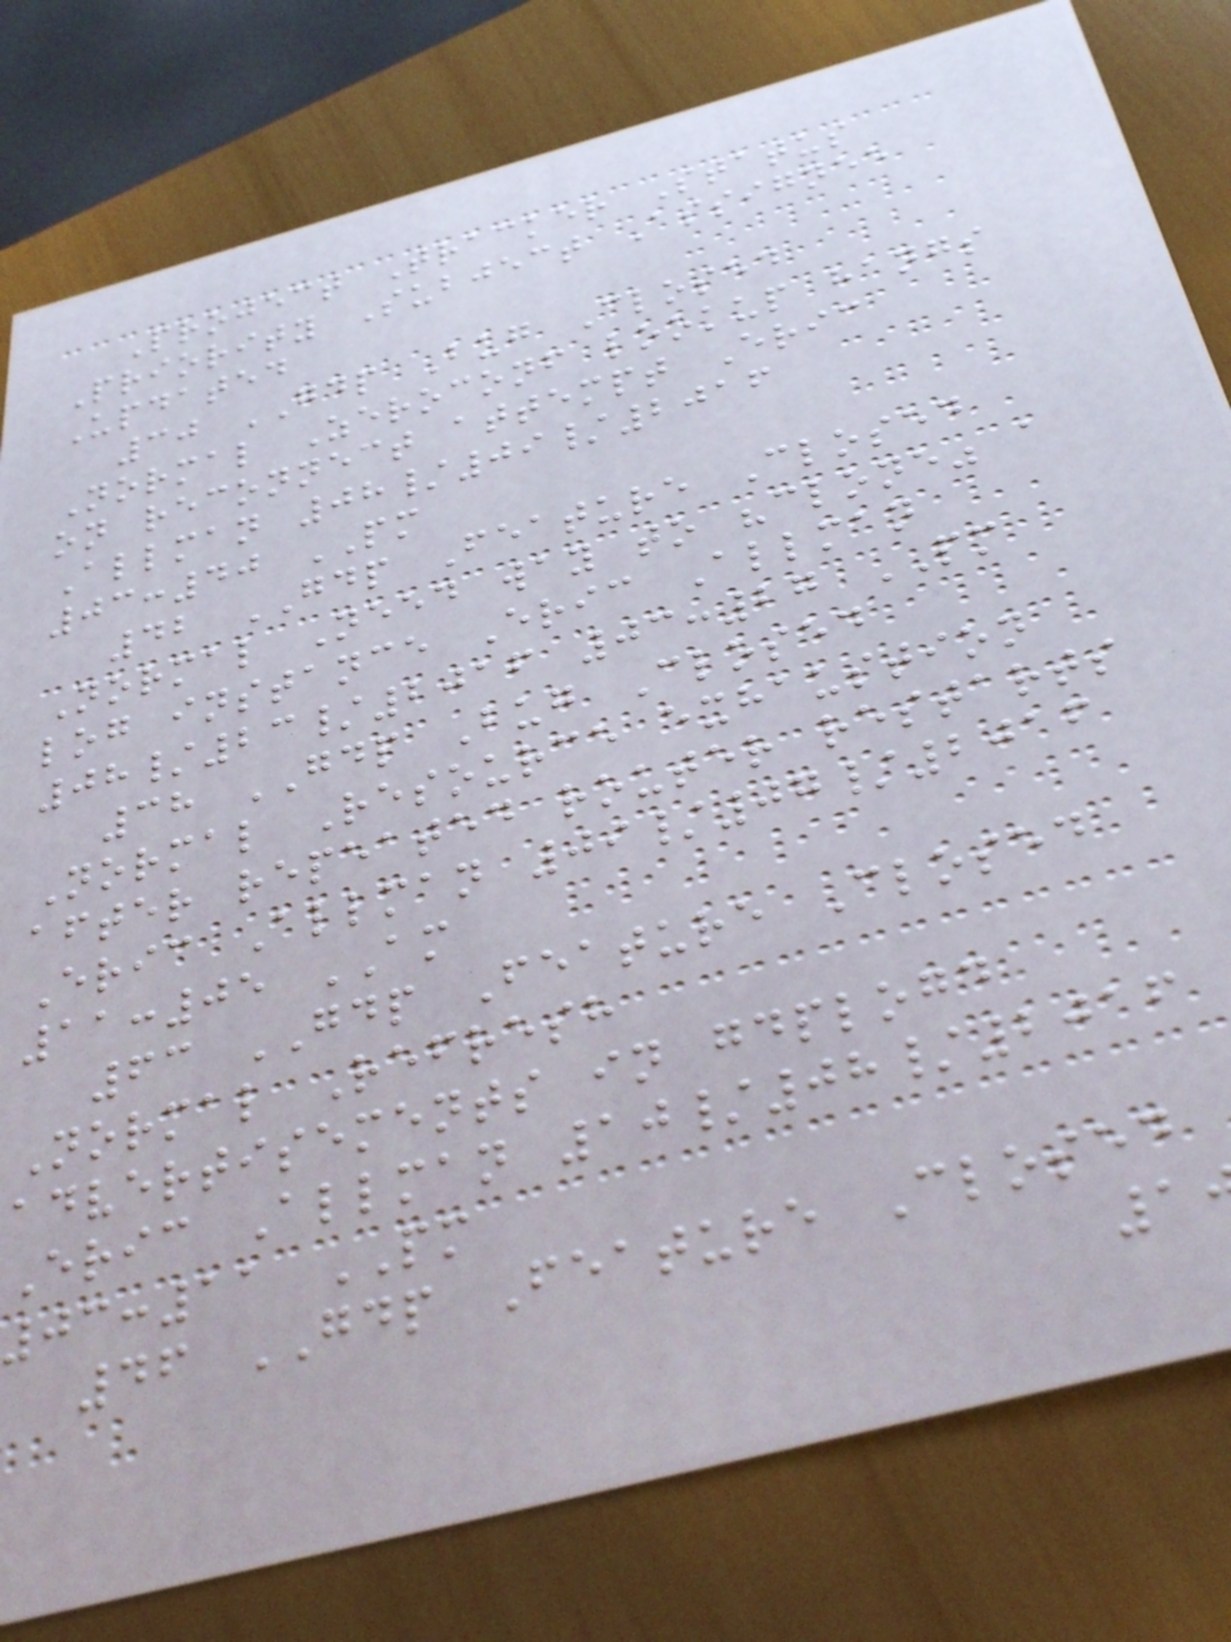Project Tracker Status
Priority Subject Assignee
Updated
30 GDP Bug Closed
Normal Zeroconf lookup hangs
on reconnect attempt Eric
Allman 08/09/2016
03:40 PM
42 GDP Feature Closed
Normal Need way to "clone" a
log instance Eric Allman
08/23/2016 03:27 PM
38 GDP Bug Closed
Normal Resource exhaustion
after repeated router restarts
Eric Allman 09/07/2016
11:05 AM
63 GDP Feature Closed
Normal Refresh
advertisements in gdplogd
Eric Allman 10/08/2016
03:11 PM
46 GDP Feature Closed
